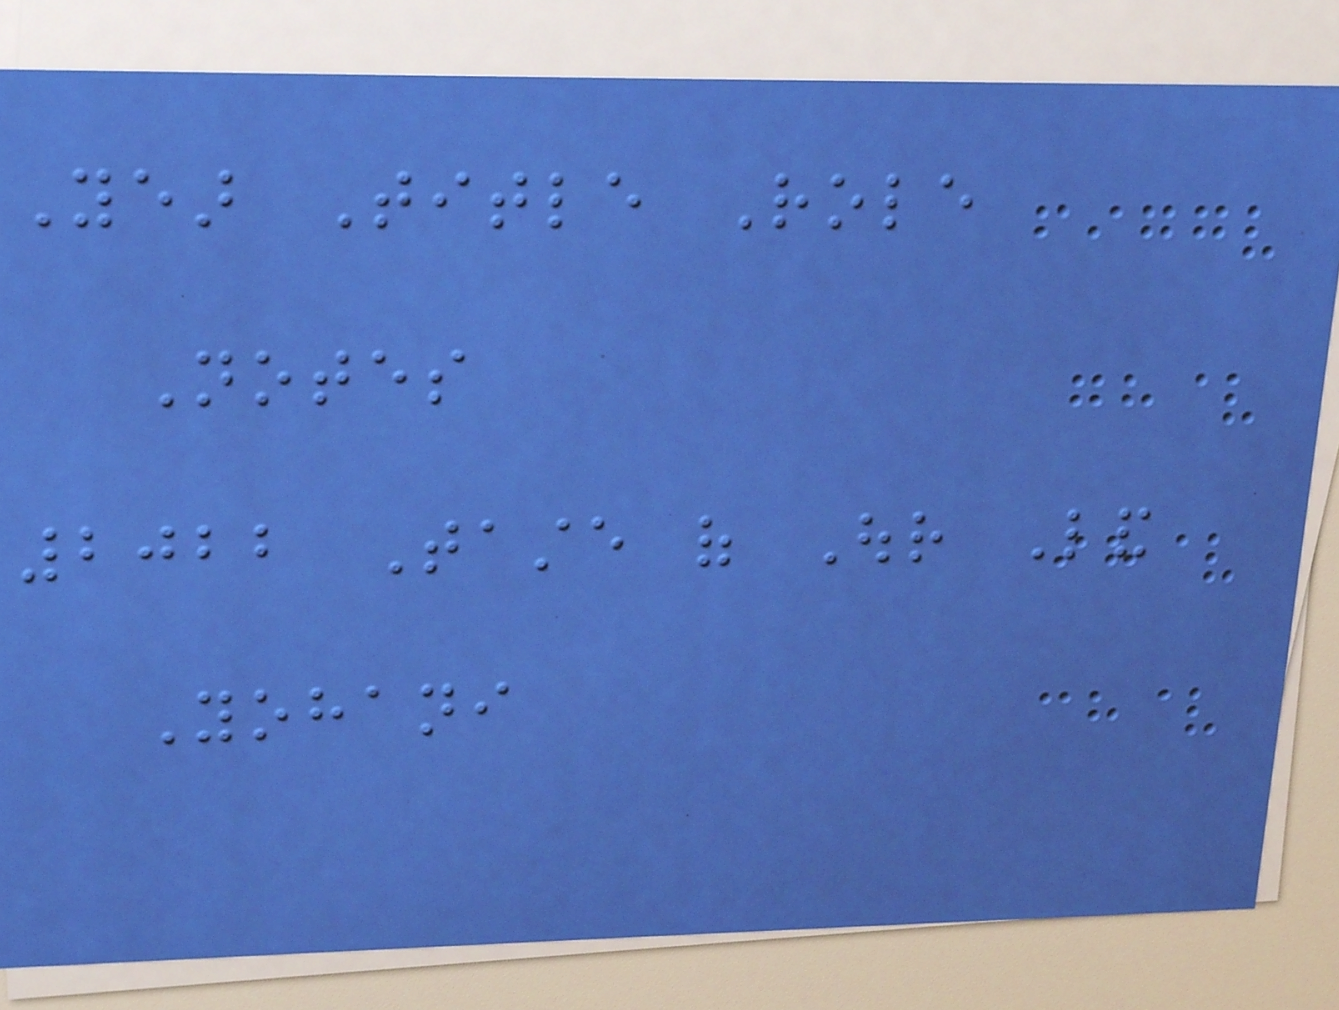Year Title Role
Notes
2022 Taste of Our Land
Yohani
